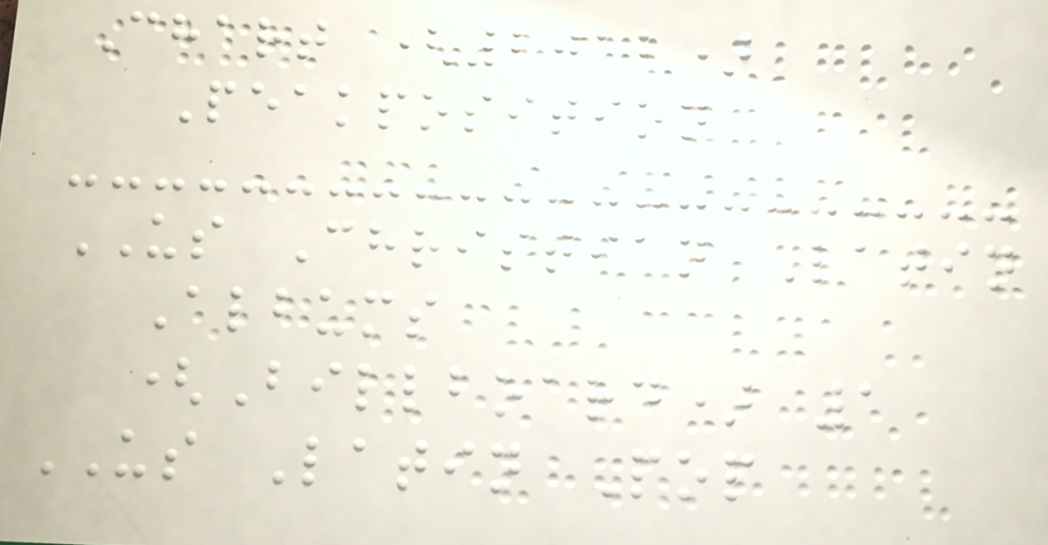Chart (2012)
Peakposition
US Christian Latin
Albums
(Billboard) 1
US Latin Pop
